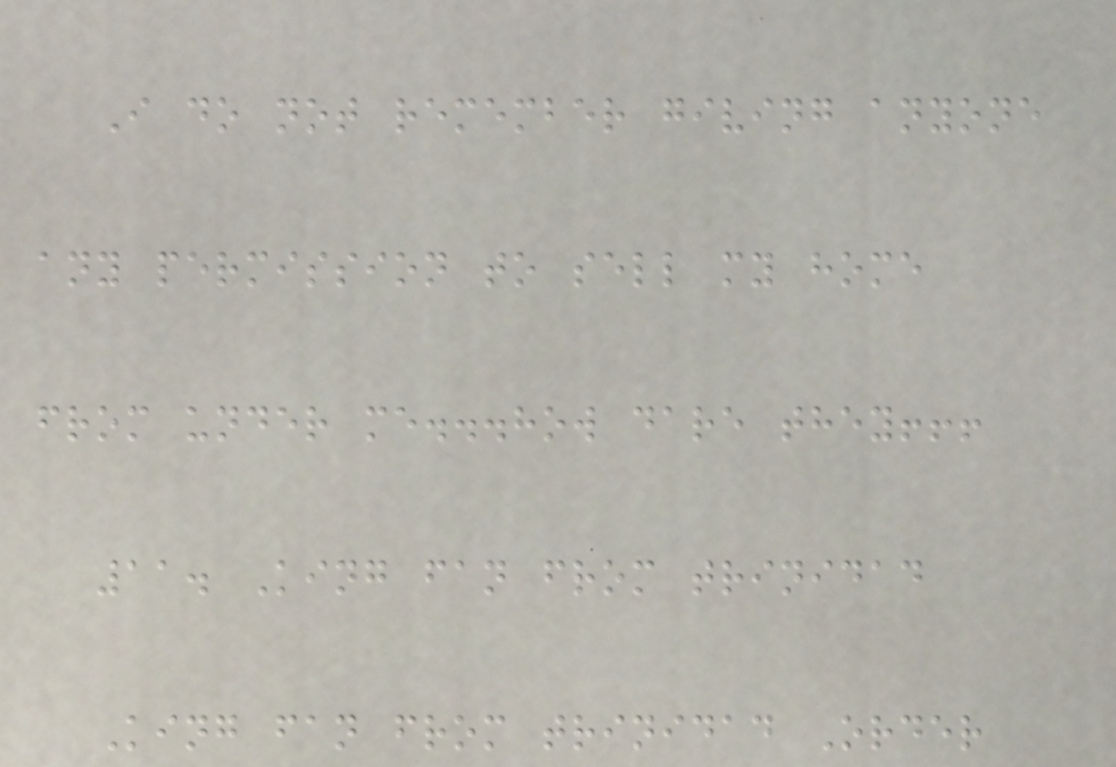I do not remember giving anyone
any permission to sell my home
from under me...how dare they!!!
11. King fan from trinidad
King fan from trinidad Order
